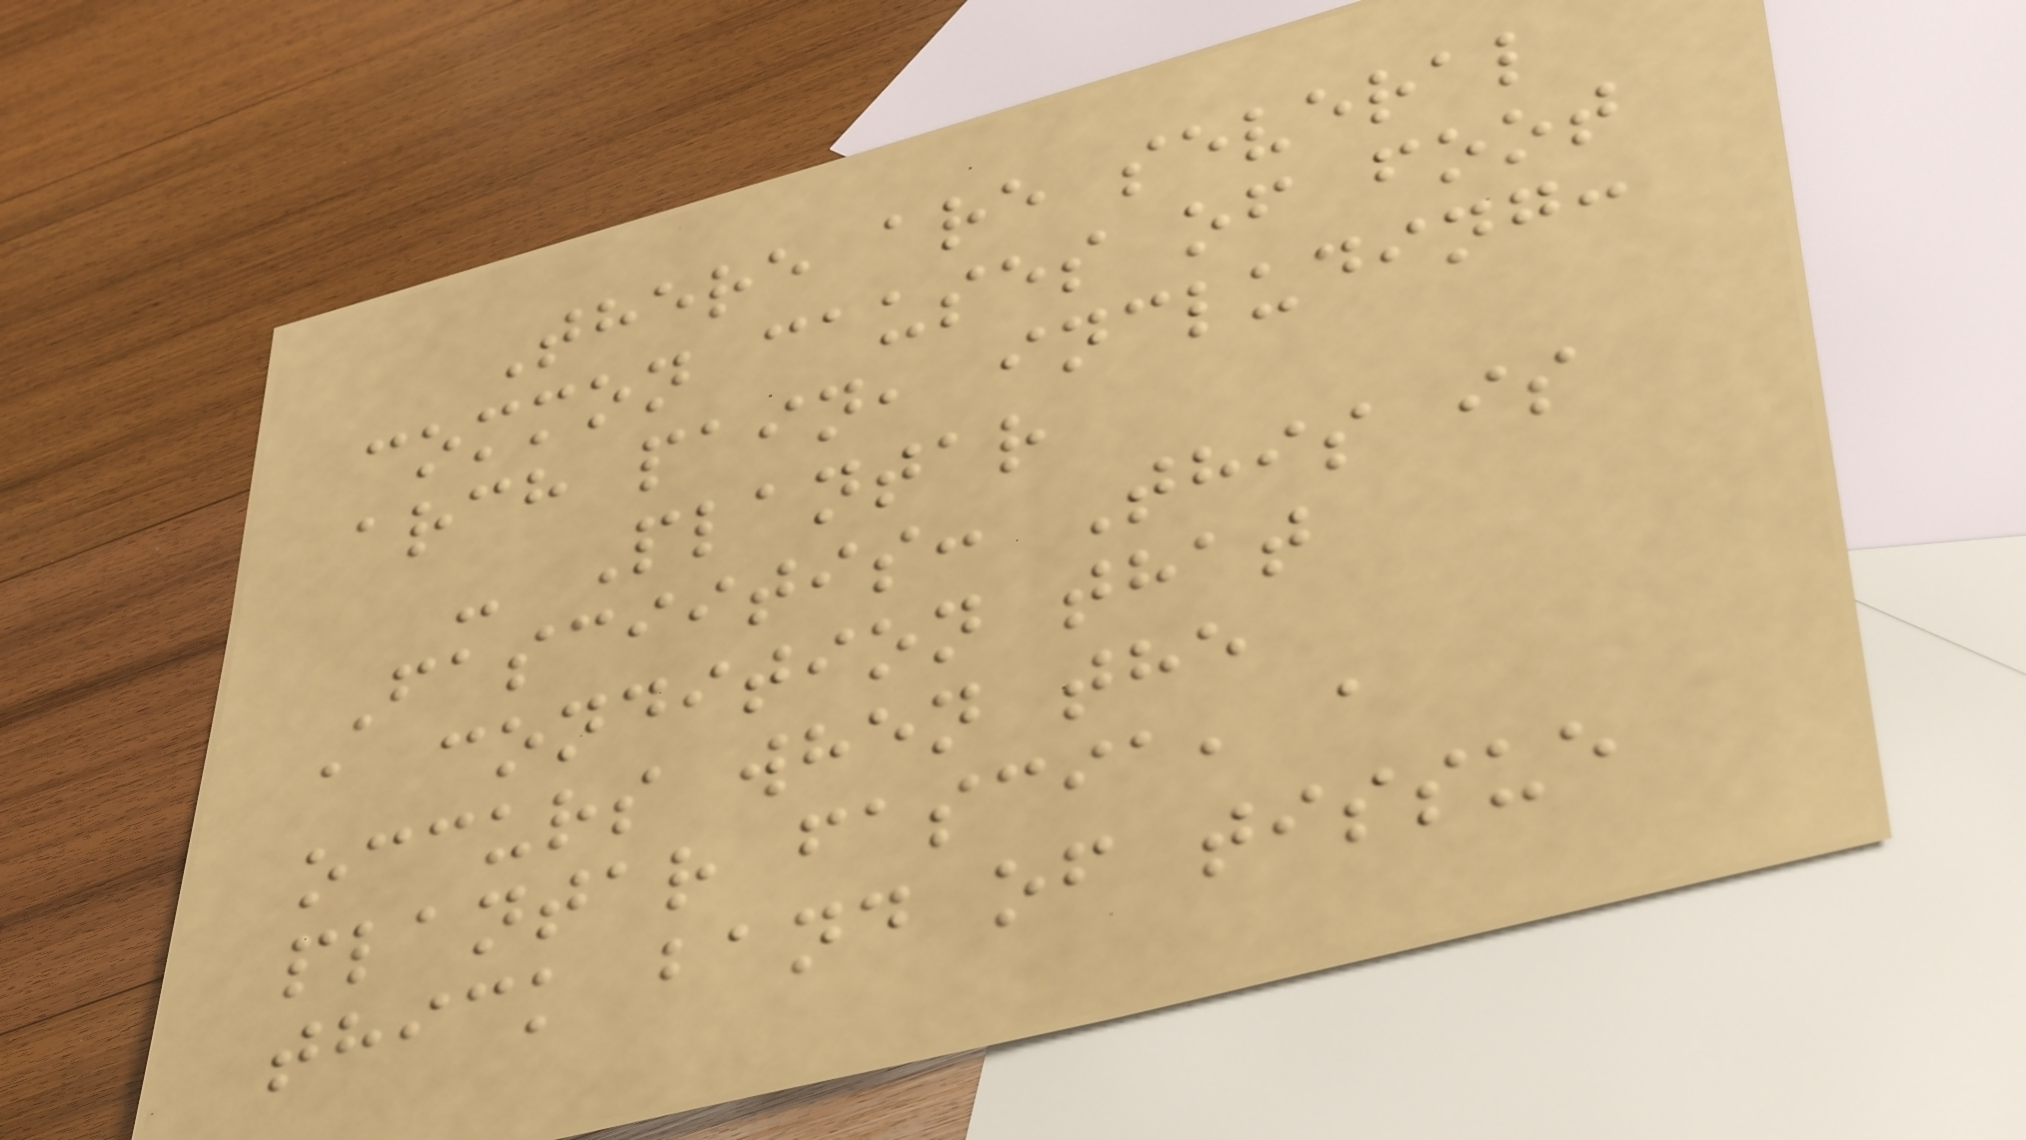There are several
common causes of foot
arch pain, including:
- Plantar
Fasciitis: This is
a condition that
occurs when the
plantar fascia, a
thick band of tissue
